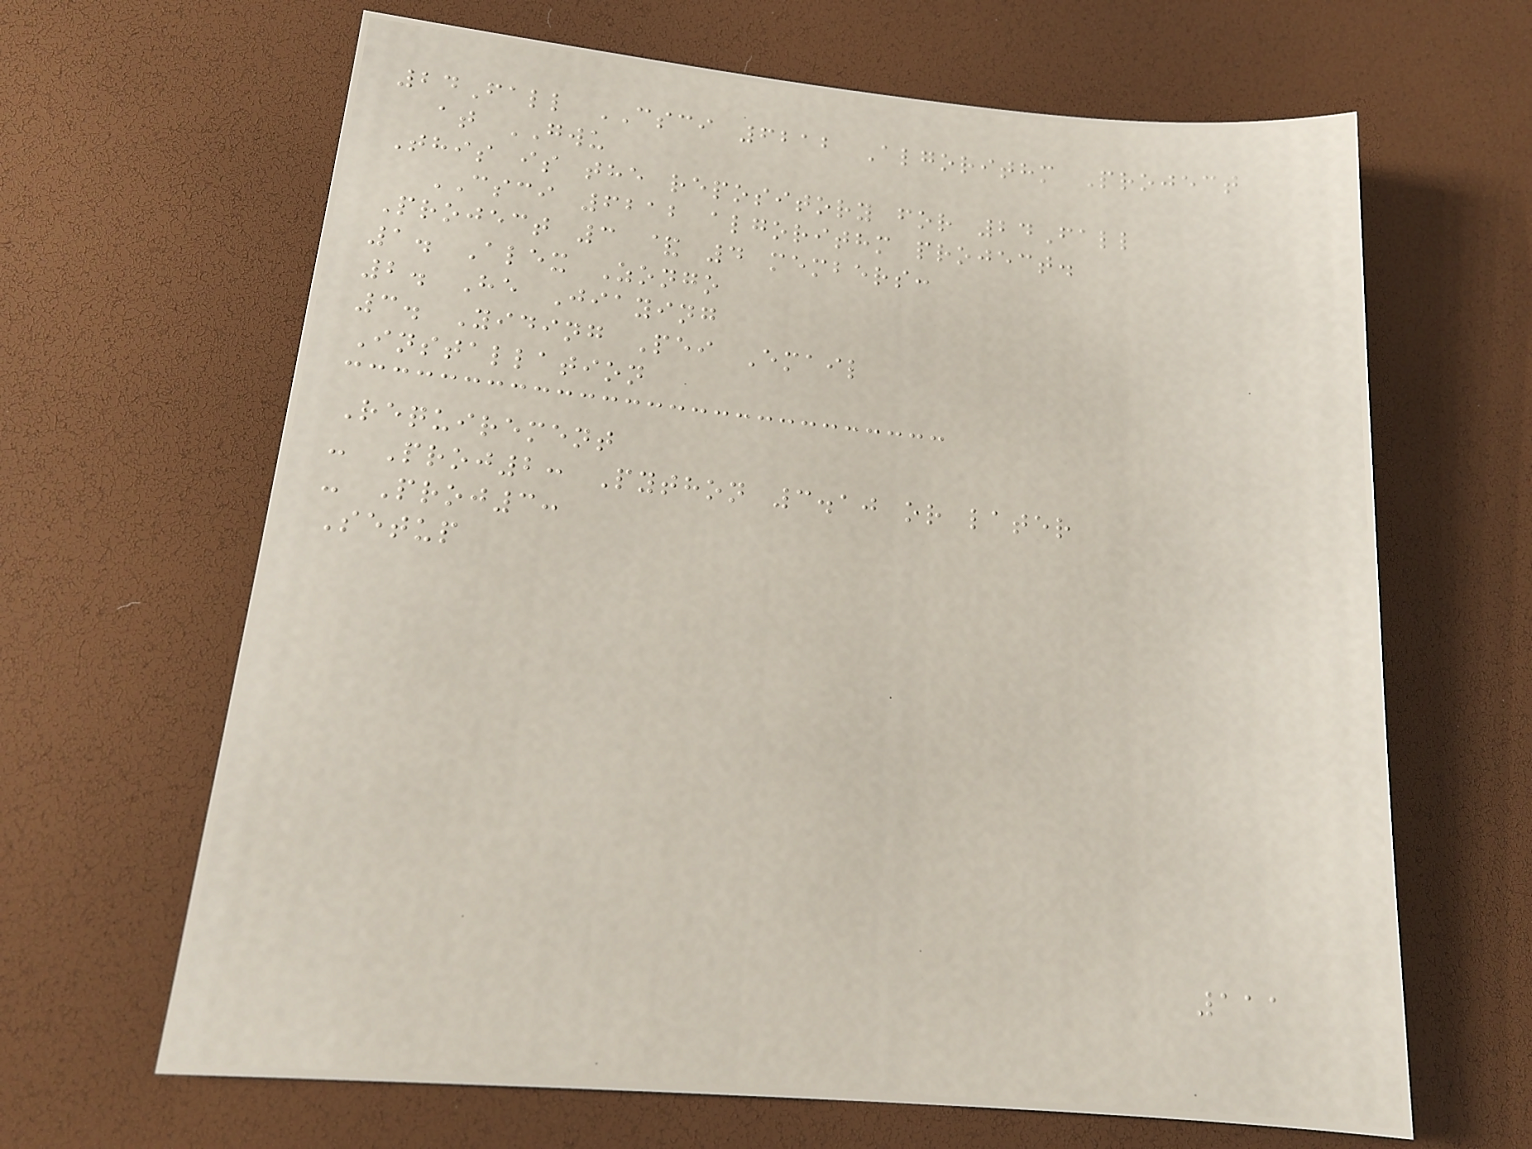24Fall CSCI 6212 Algorithm Project
at GWU
This is the repository for 24Fall
CSCI 6212 algorithm project.
Project 3 & 4 members:
1. Alex Zongo
2. He Jiaying
3. Yiding Pei Email
Installation
Requirement
- Proj2: Python 3.10 or later
- Proj3:
Setup
111
